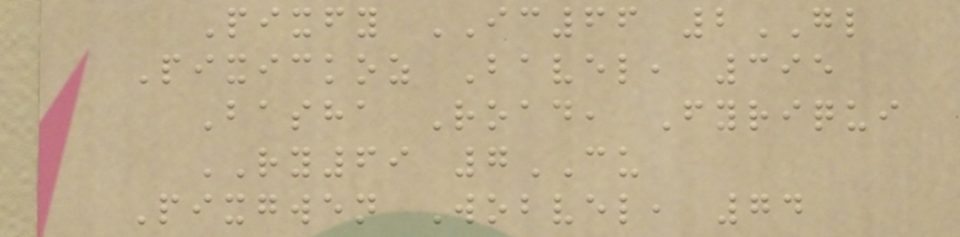Pixfy IC66 2GL
Pixickoz Bavel, 395
Basha Road, Fyriqui
RY69 7CU
Pixgwen Wobvel, 74
